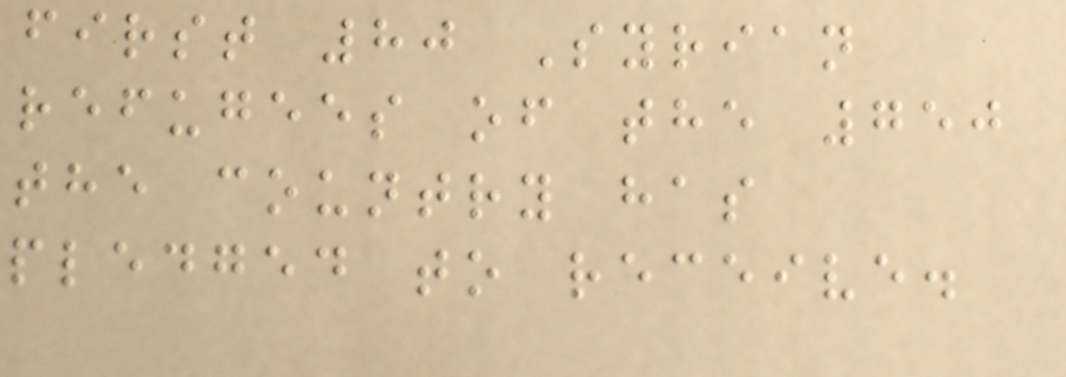first 80 Syrian
refugees of the 750
the country has
pledged to receive.
